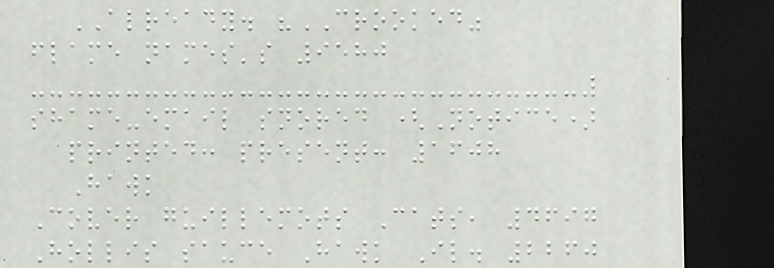ALREADY. "CROOKED"
flame names's 9580
shame-email snored (Notice)
printed: present: 1608
Hawk
Cover guillemots Cats, 4697
Hollis sauce Hawk Il. 2260
